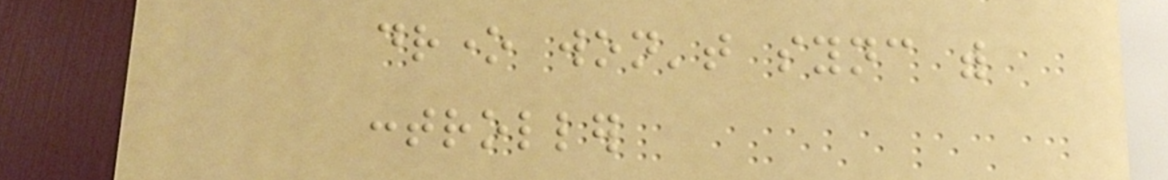drone won't sync with
controller
